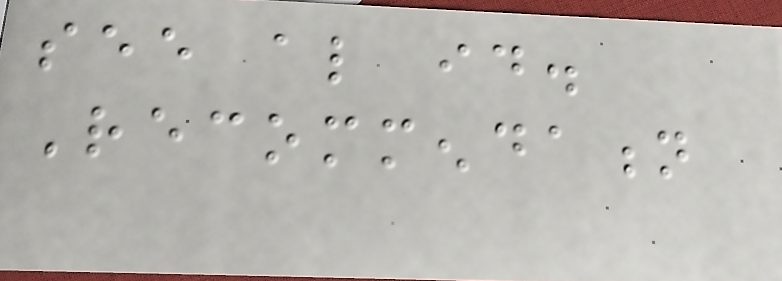see also id.
Recommendation
